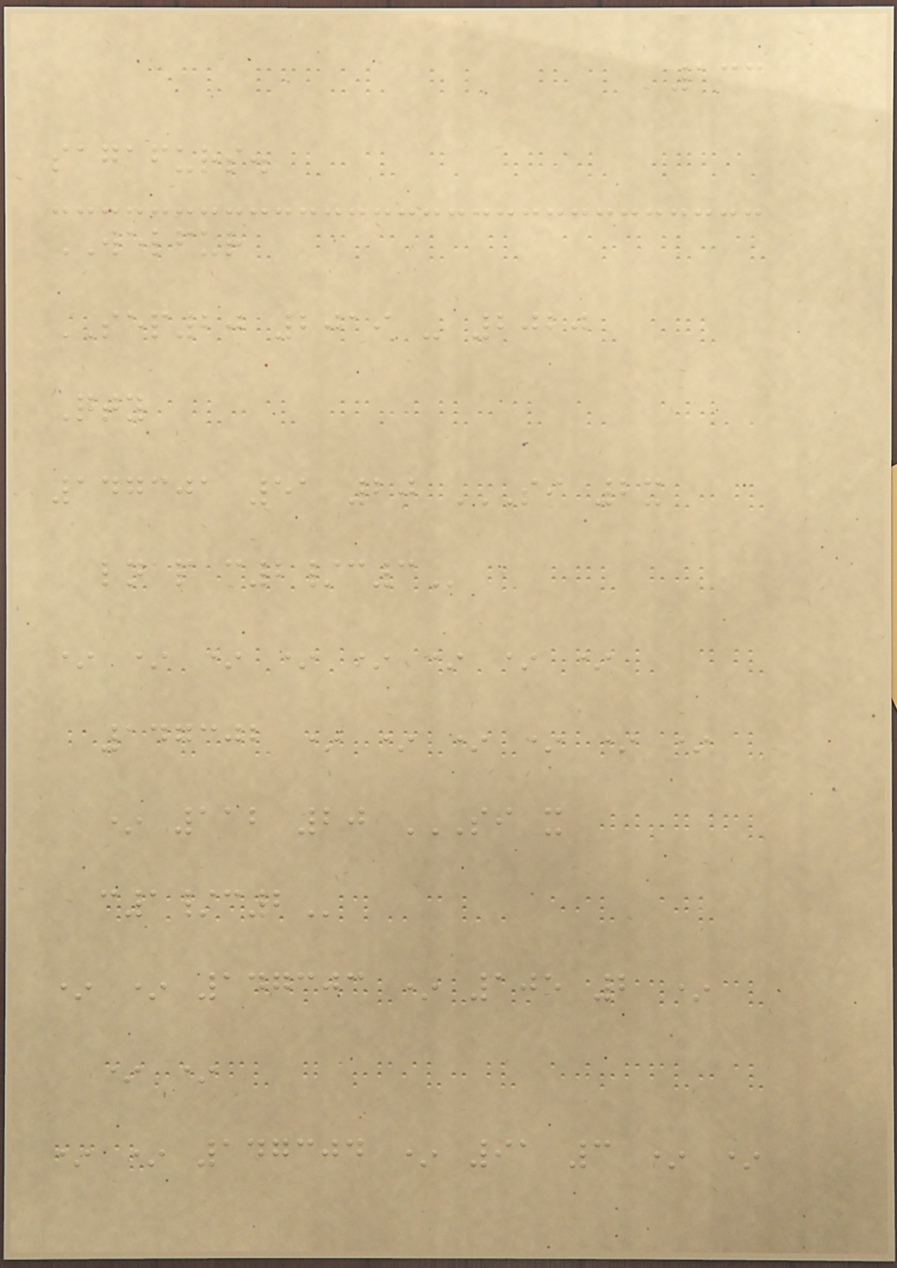133
sagafurs.
WELFUR
SEP20 2019 - 2020
Qty
147301 51 20 SI 2X
LNAP C2/C3
* * * * * * * *
147302 * * * * * *
* 112 20 SI X
C1/C2
* * 147303 * 105 2 *
* *
* * 147304 * 91 3 * *
